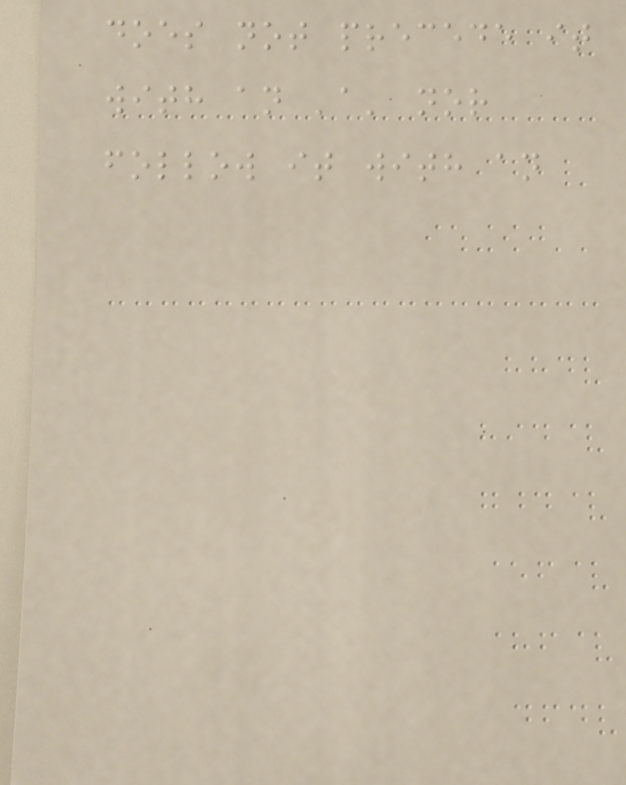does not precede it
with an 'a' nor
follow it with an
